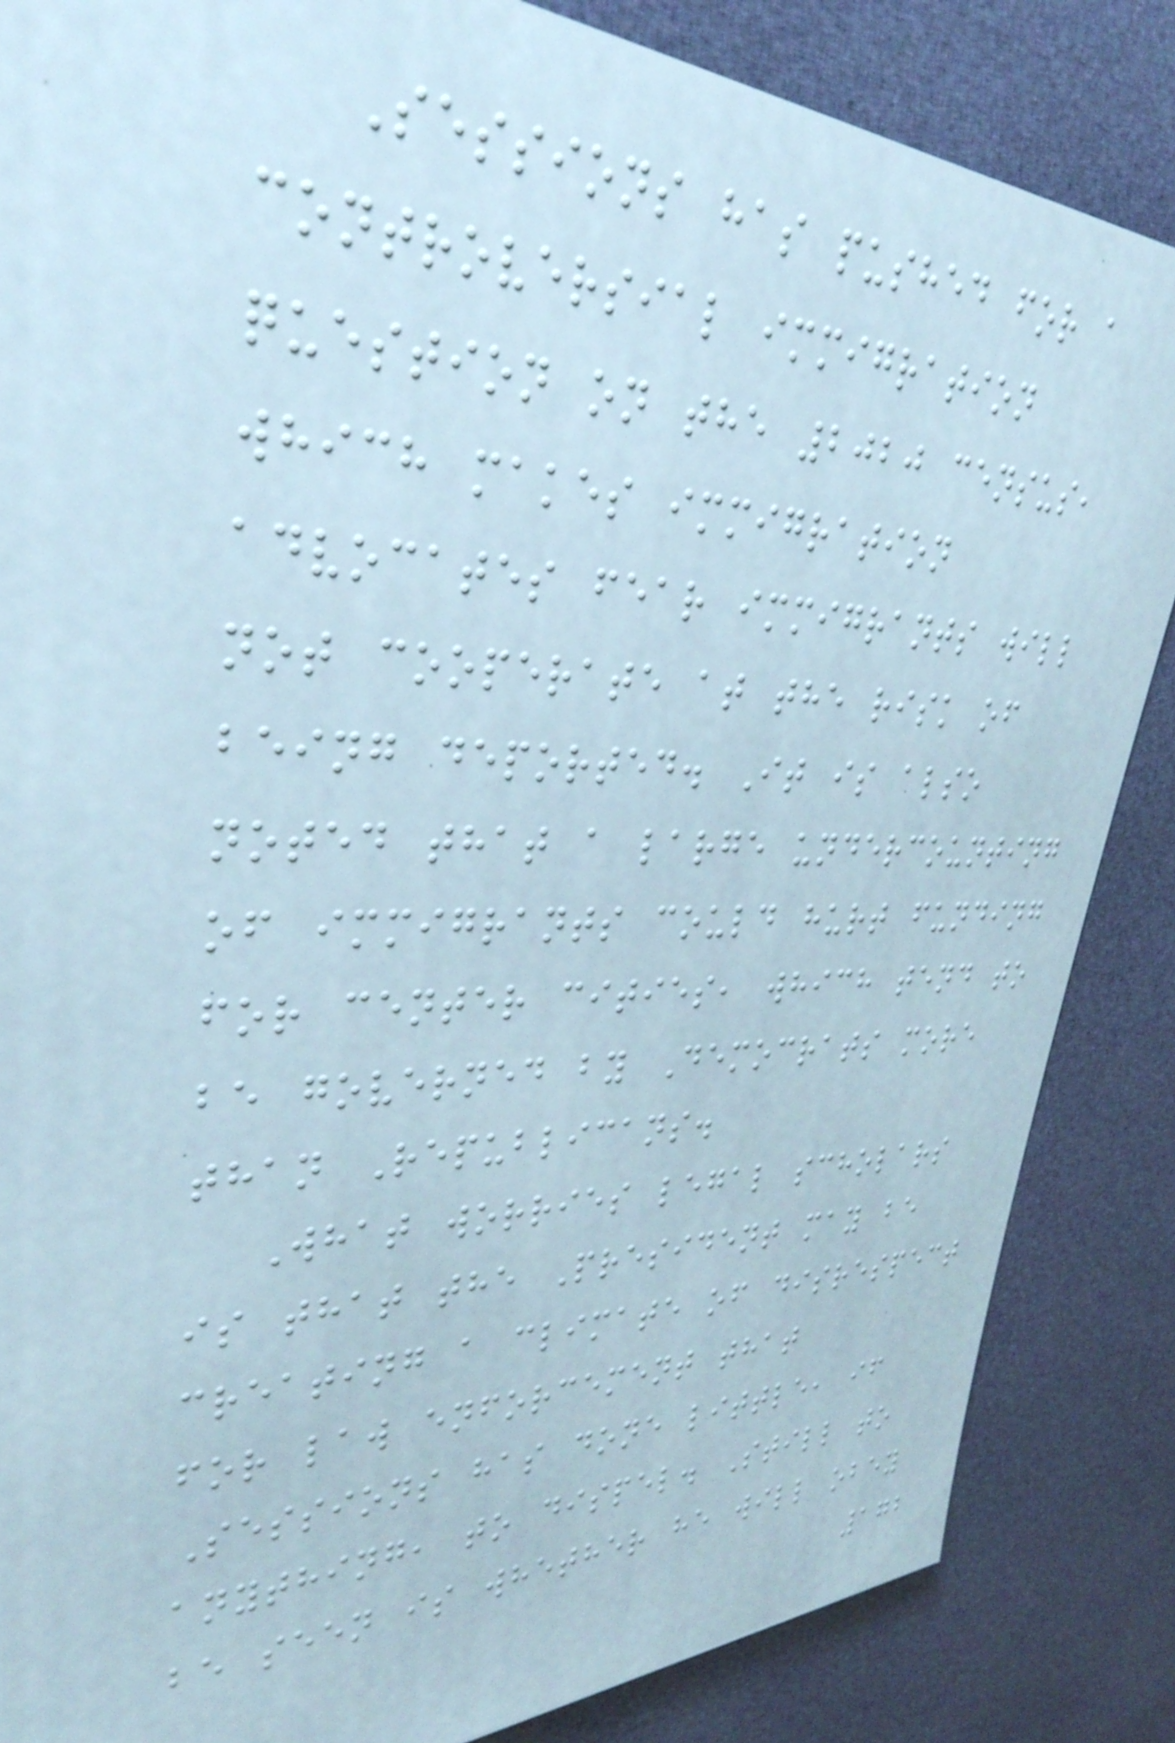Sessions has pushed for a
controversial immigration
question on the 2020 census,
which makes immigration
advocates fear immigrants will
not cooperate at the risk of
being deported. It is also
noted that a large undercounting
of immigrants could hurt funding
for center cities, which tend to
be governed by Democrats more
than Republicans.
What worries legal scholars
is that the President may be
creating a climate of disrespect
for law enforcement that
Sessions has done little, if
anything, to dispel. Still to
be seen is whether he will obey
172
